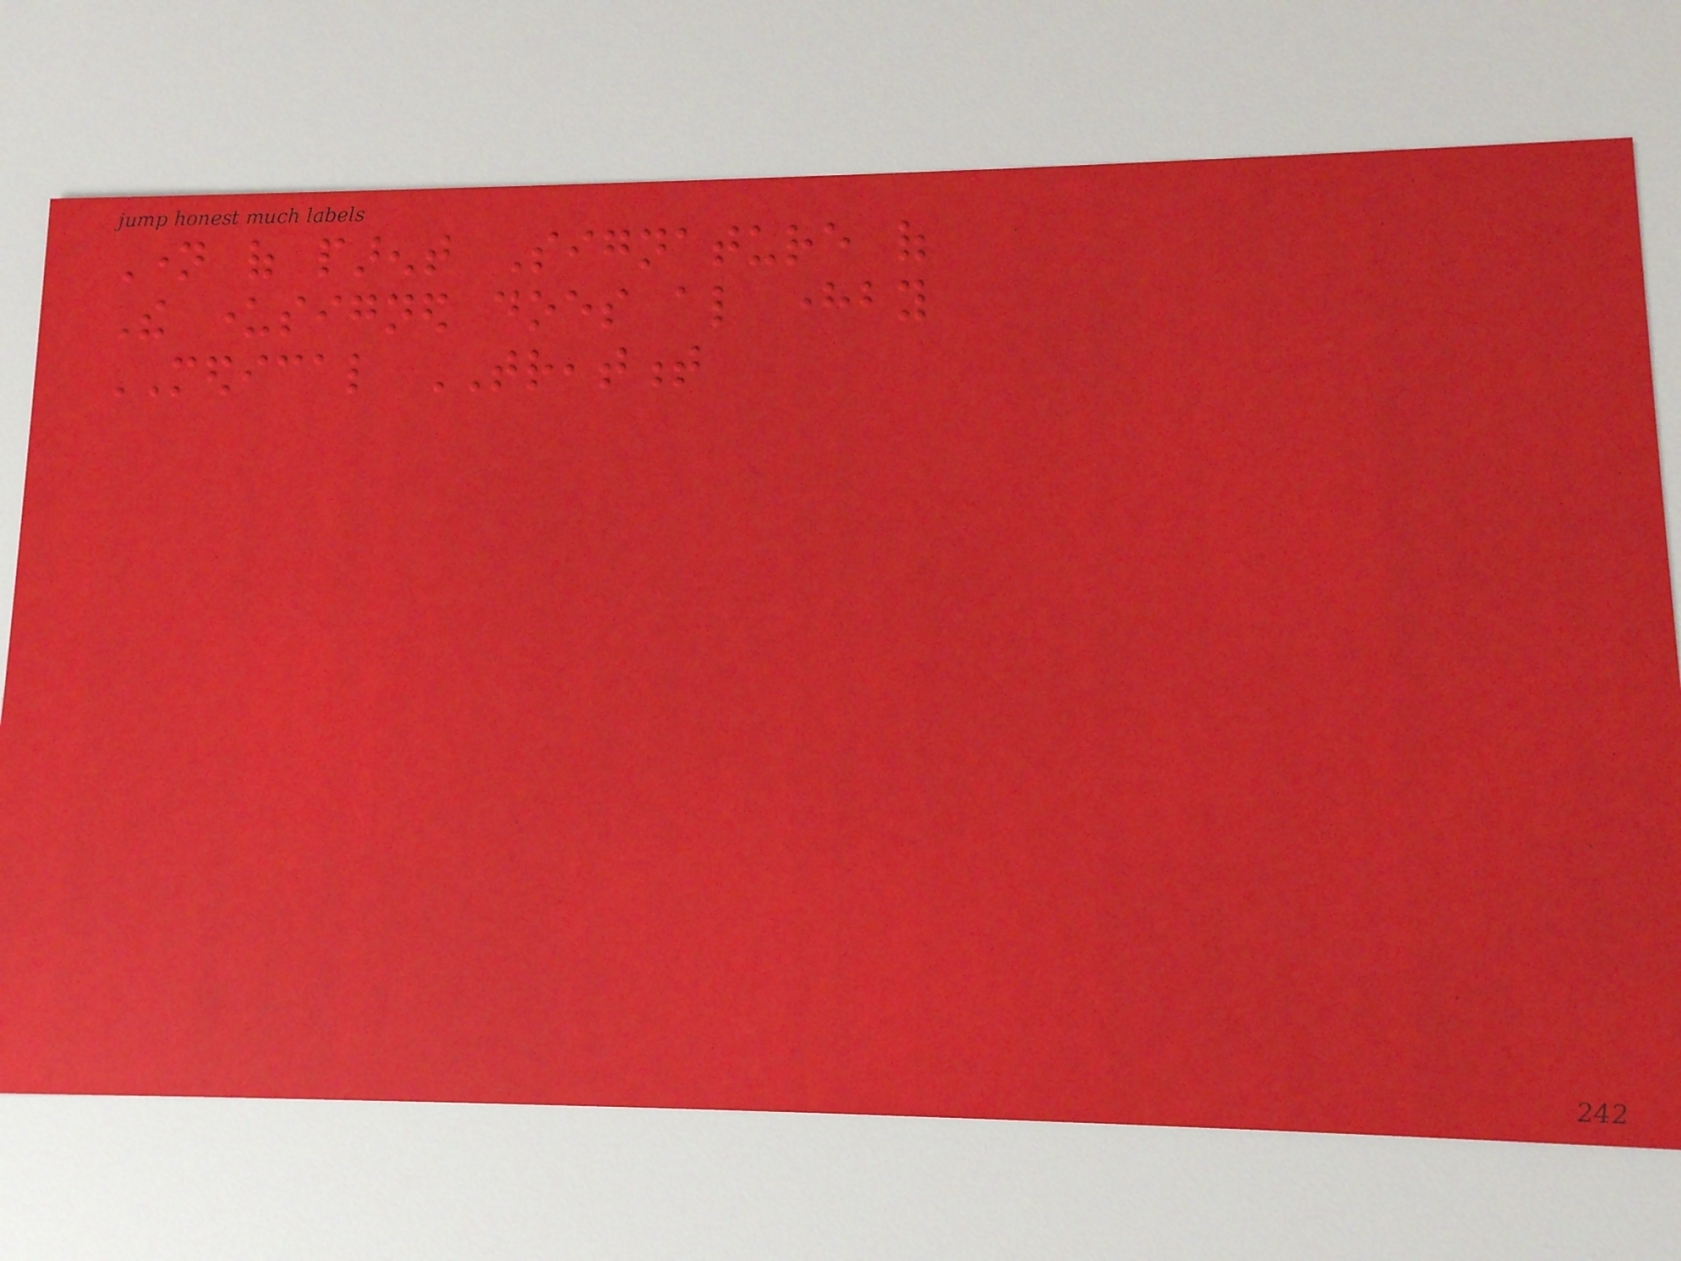Name of parent Signature of
The undersigned does also hereby
MEDICAL TREATMENT
